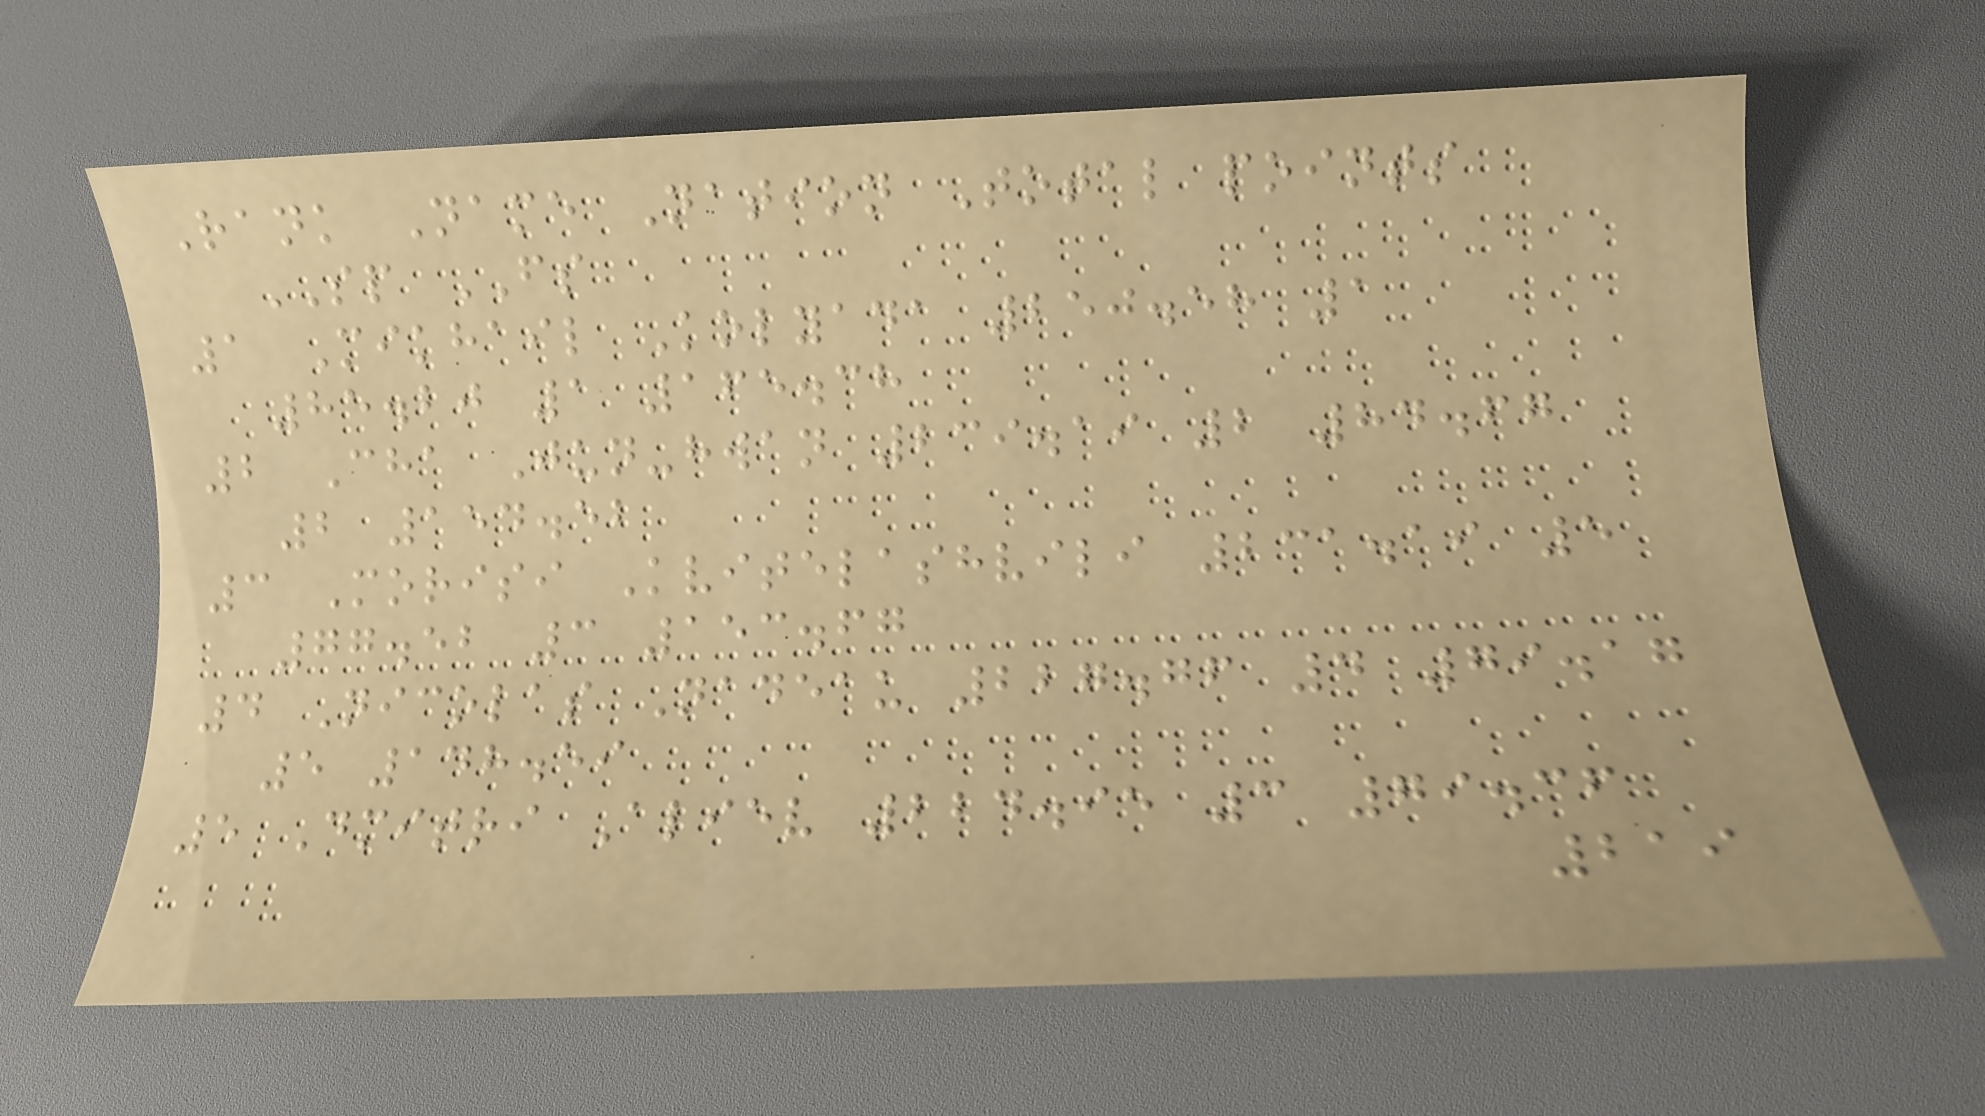Rank Name Nation Total points
SP FS
1 Mikhail Kolyada 250.58 1
85.20 1 165.38
2 Cha Jun-hwan 239.19 2 84.67
2 154.52
3 Morisi Kvitelashvili 231.19 5
77.52 3 153.67
4 Nicolas Nadeau 227.76 4 79.17
5 148.59
5 Dmitri Aliev 224.95 3 79.36
219
